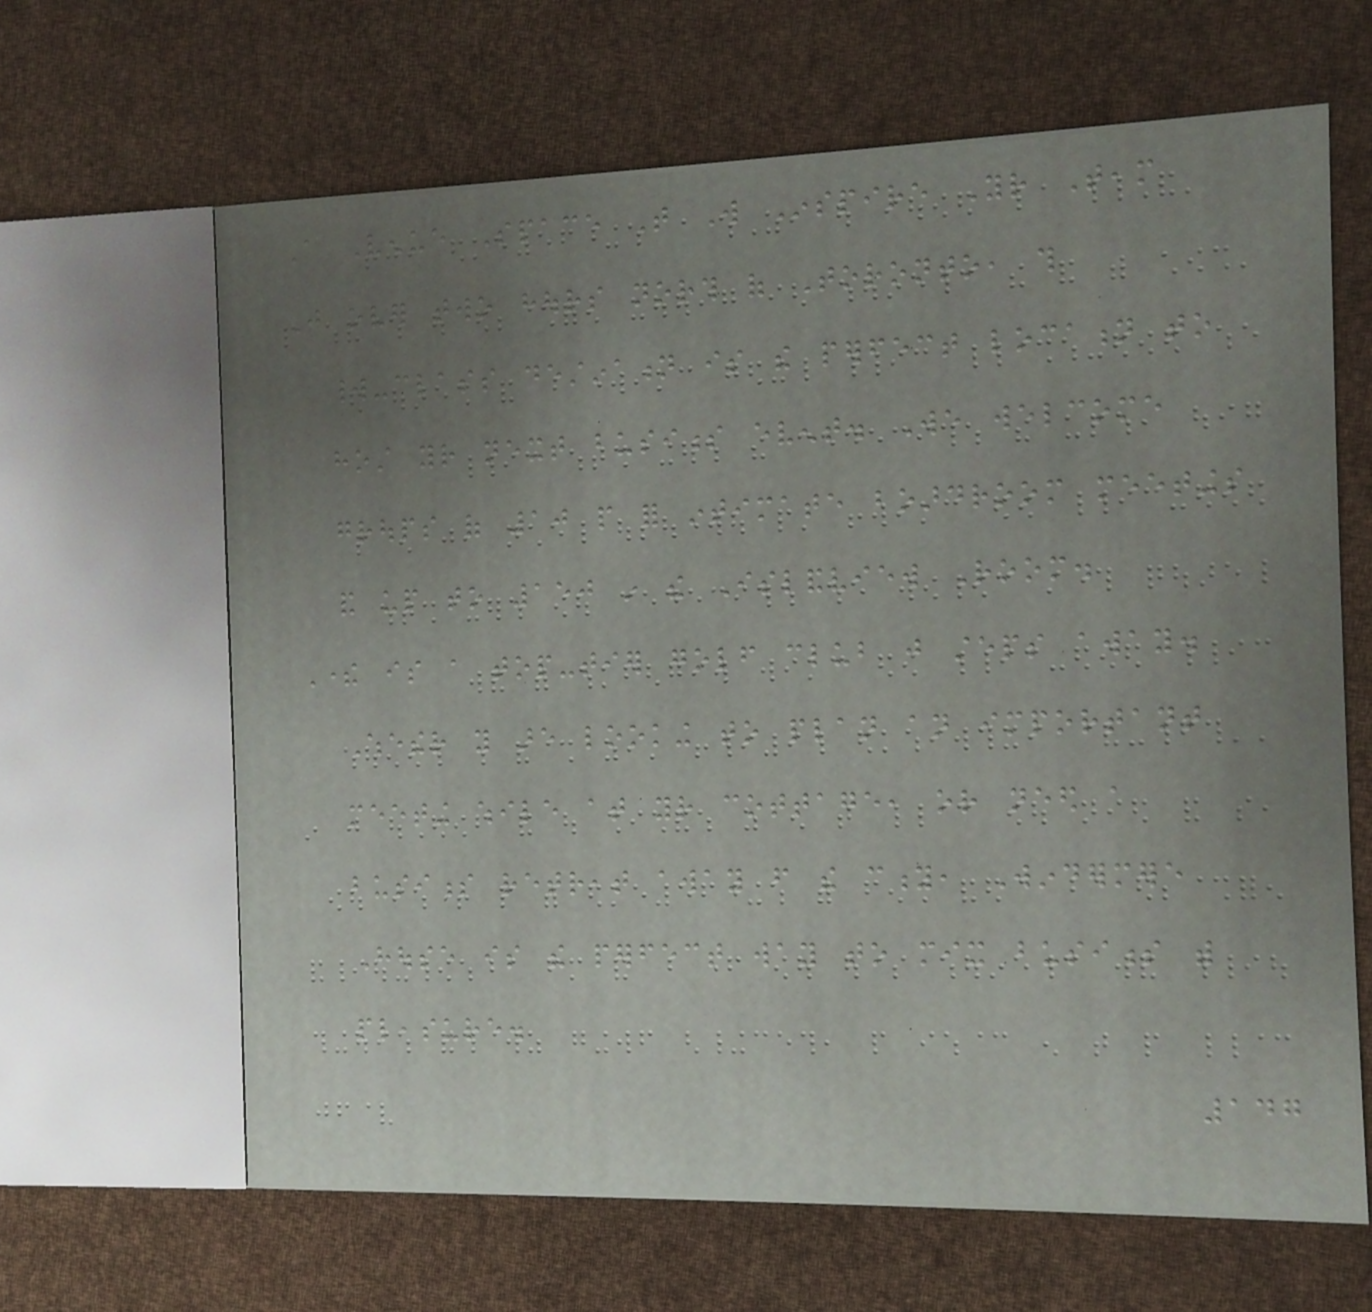A Venue Space That Will Inspire Your Team
Just over two hours north of Toronto, this
world-class destination is the perfect location to
host your next business event. We welcome
groups of 10 people for intimate boardroom meetings
and up to 150 in the Islandview Room.
There is a top-tier golf club just steps away.
Whether you are looking to plan an important
meeting while at your cottage, or need a
business retreat away from the city, Windermere
House is the perfect way to mix business with
pleasure.
147
